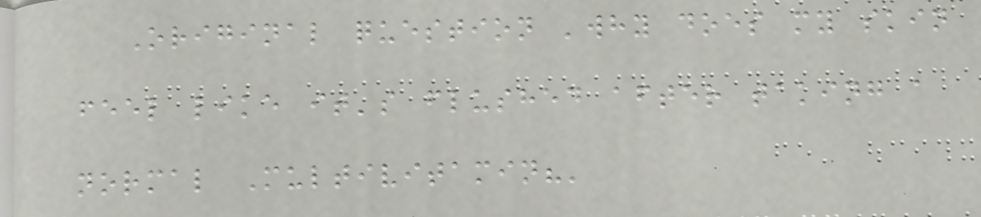Original question 'why does my skin
feel like it's flushed after taking a
normal Multivitamin?'
